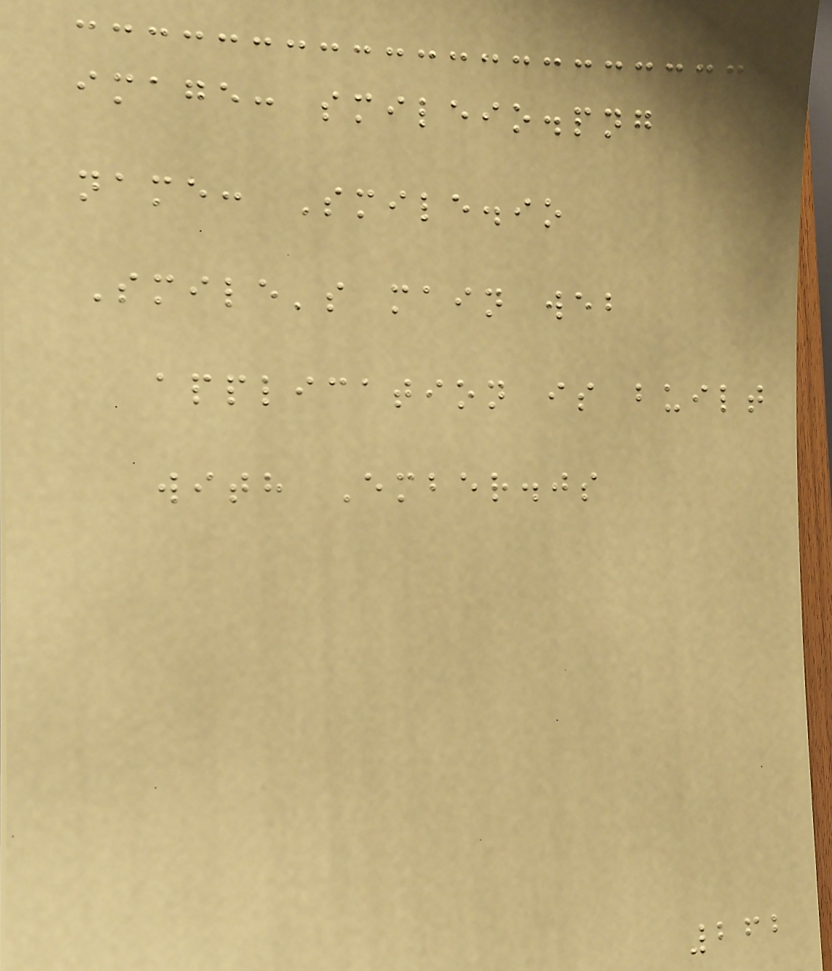image: smileio.png
name: Smile.io
Smile's main web
application is built
with Ember.js
262
